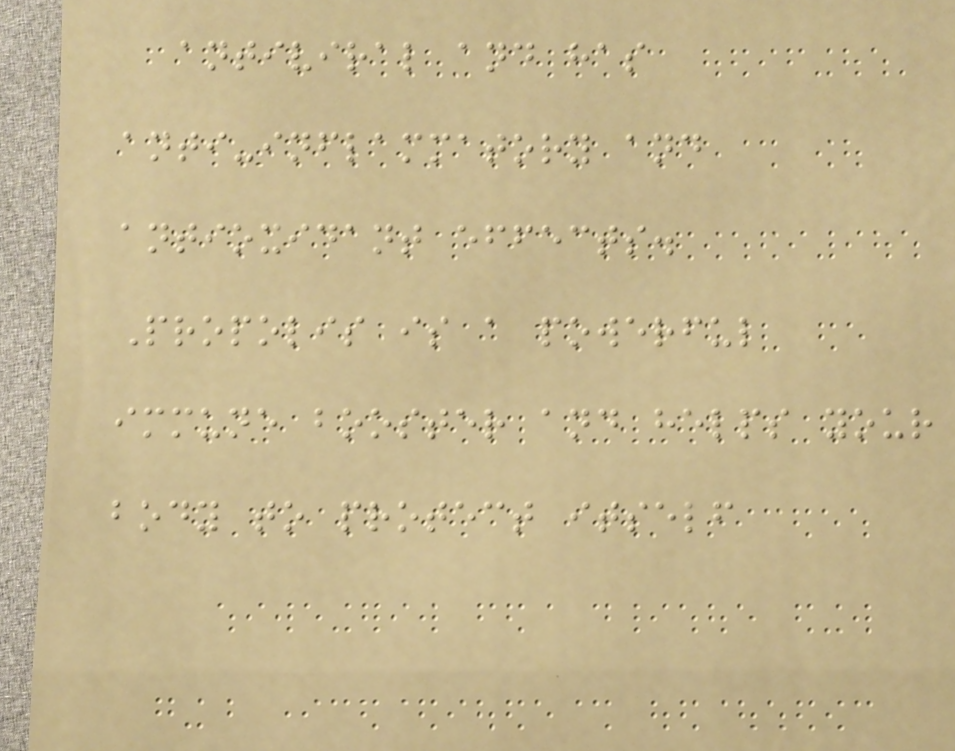antiviral and has
anti-inflammatory and
antioxidant effects.
Propolis is a powerful
immune booster and helps your
body to protect itself
